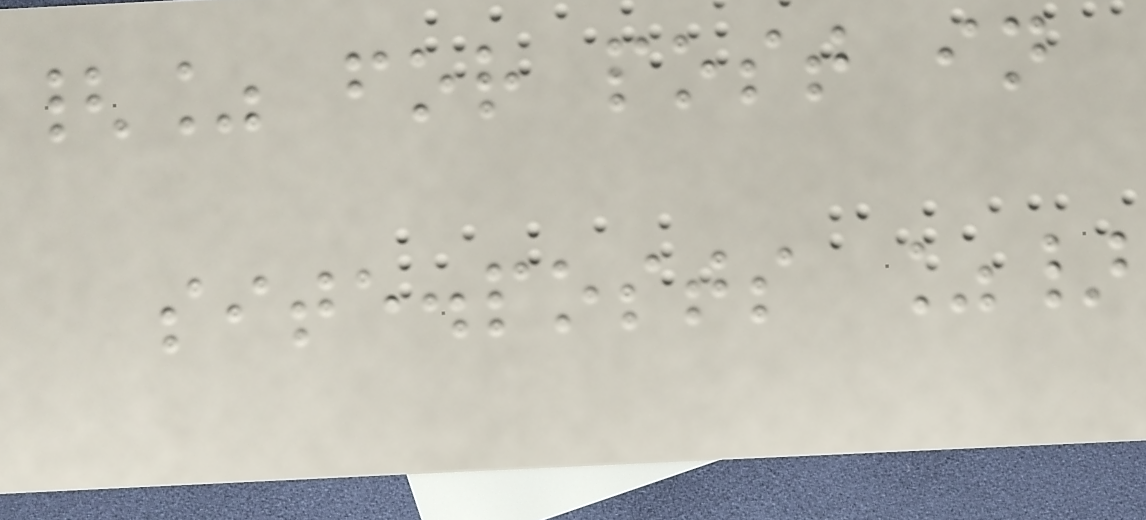{% for post in
site.posts %}
